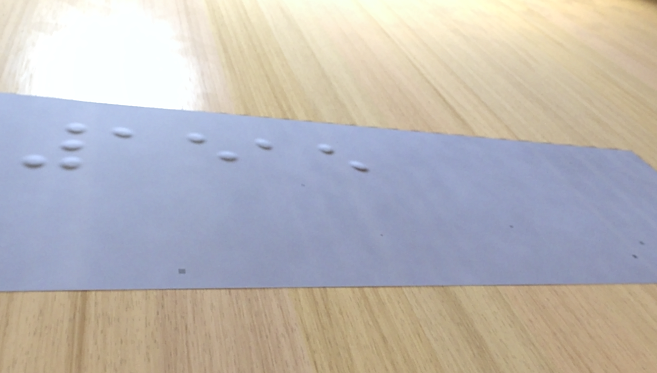1515
